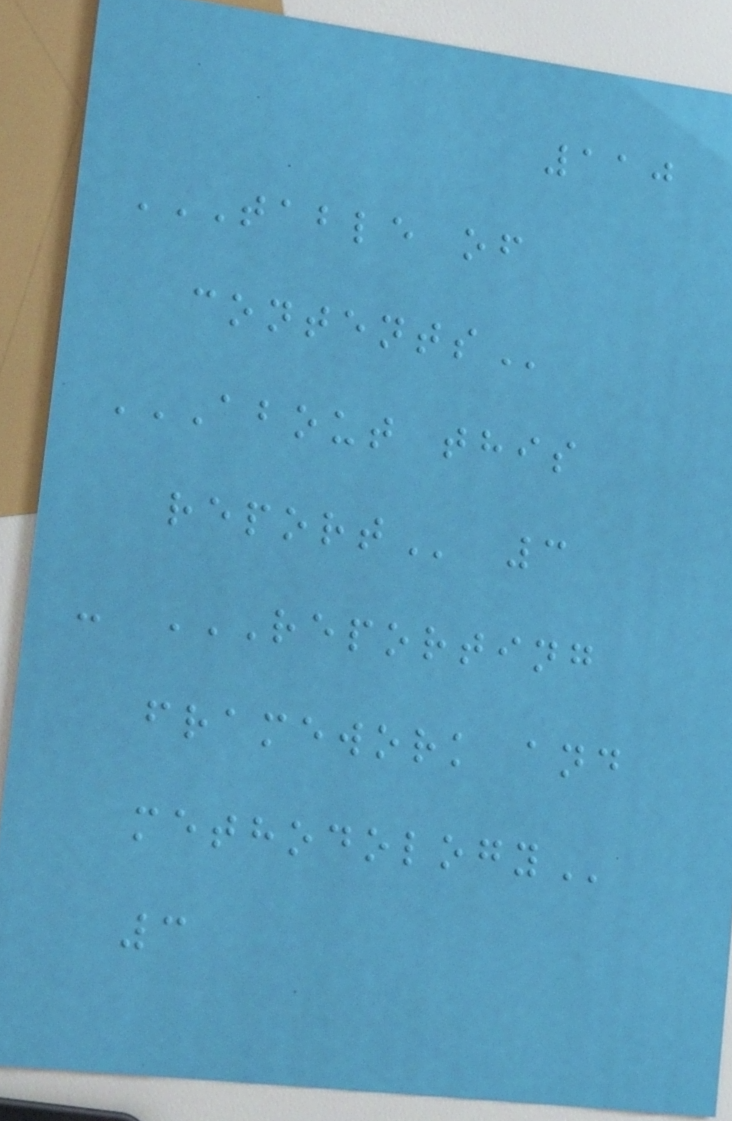110
TABLE OF
CONTENTS
ABOUT THIS
REPORT 3
- REPORTING
FRAMEWORK AND
METHODOLOGY
3
